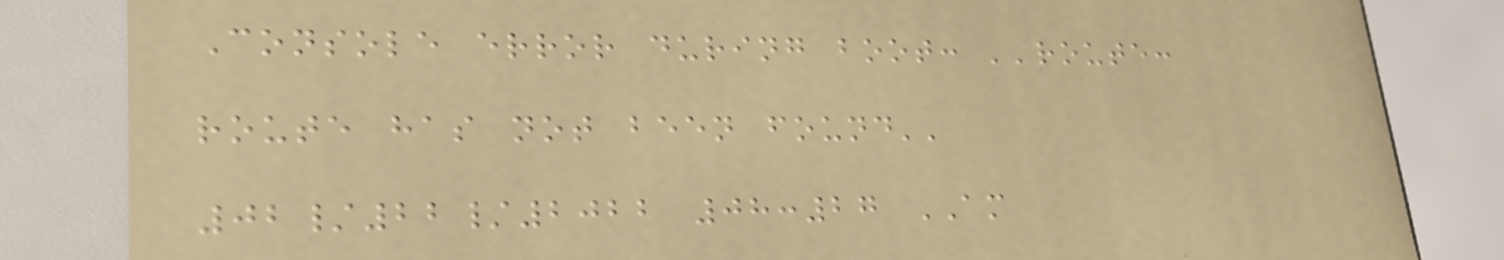Console error during boot: ''route:
route has not been found''
02/22/2022 08:27 AM
